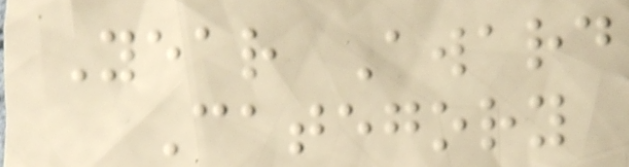Year Award
Category
